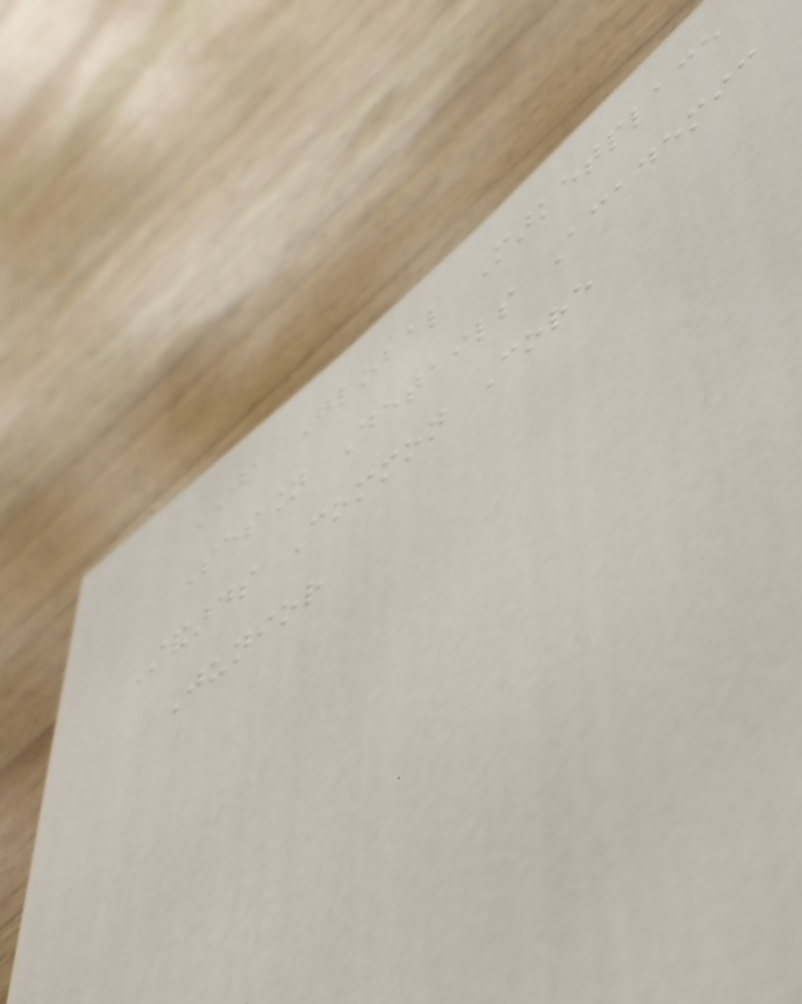JA Global Marketplace
Session Details Academic
Standards Common Core
Junior
